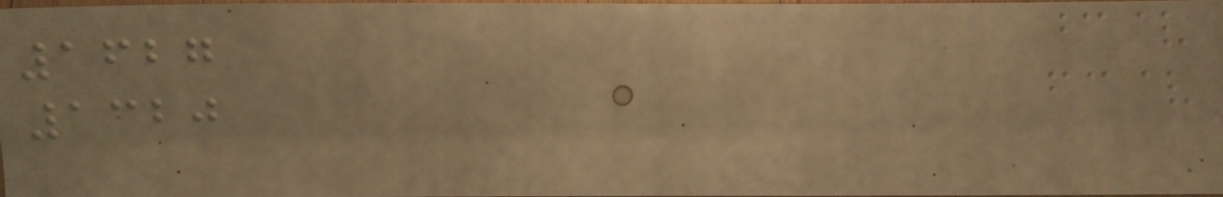1627
1320
